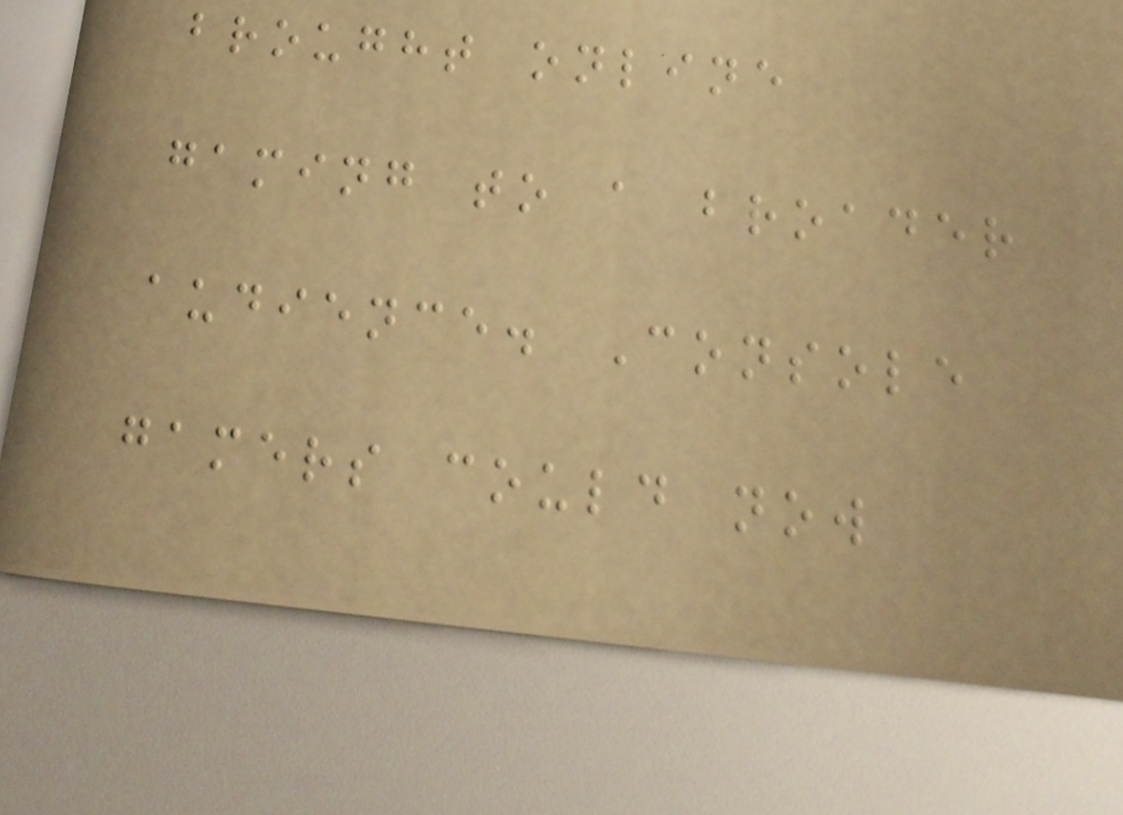brought online
gaming to a broader
audience. Console
gamers could now
